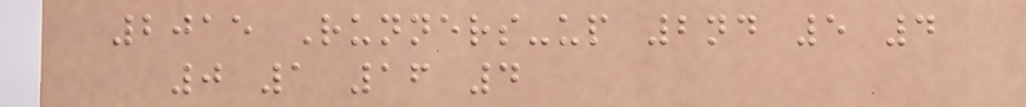2015 Runners-up 2nd 5 4
0 1 16 4
